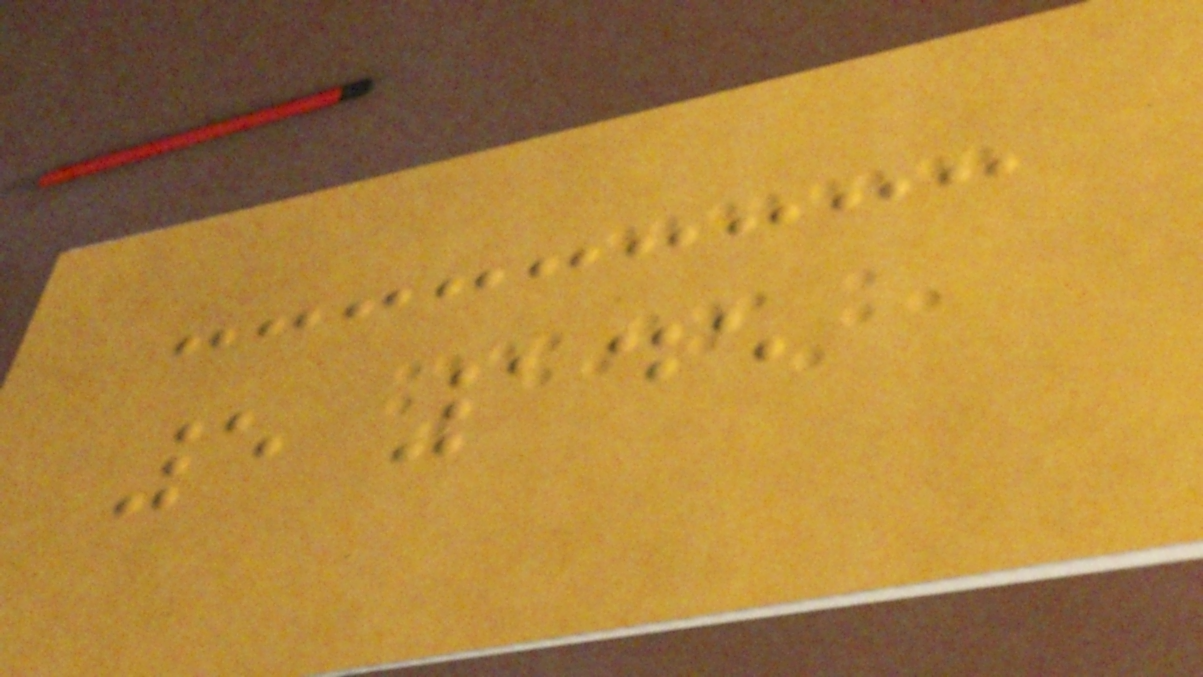5 145
